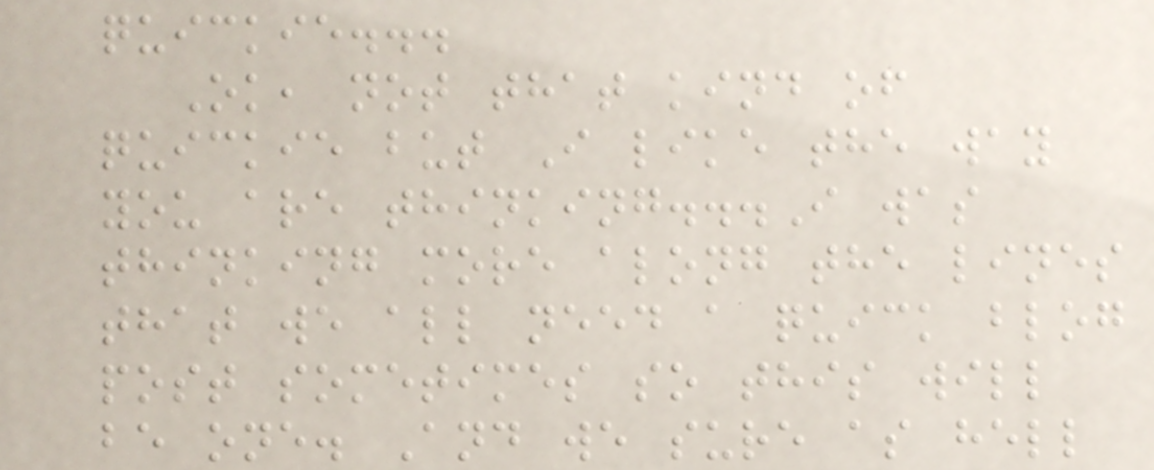quickie...
Ok, not that kind of
quickie but I like the way
you are thinking...I was
thinking more along the lines
that we all need a quick blog
post sometimes so this will
be one. And we sure as hell
